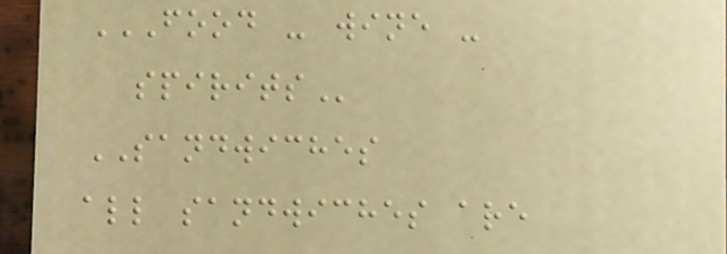FOOD - WINE -
SPIRITS
SANDWICHES
all sandwiches are
